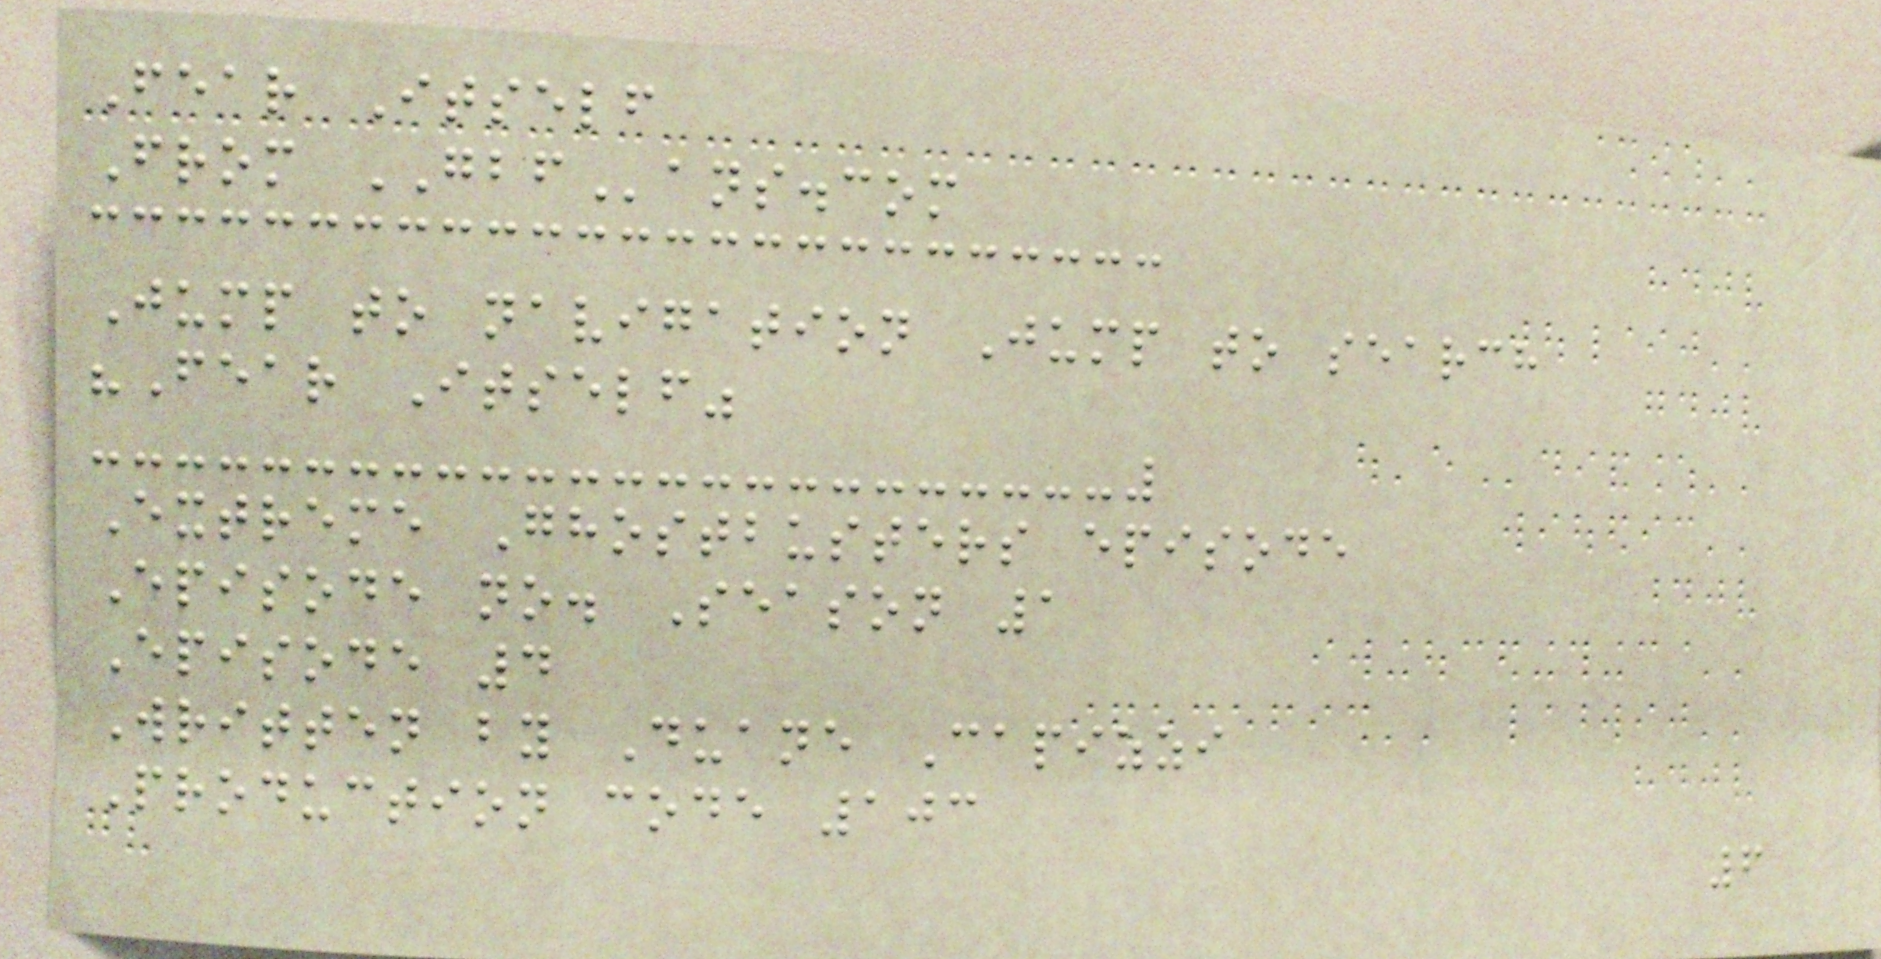Fear Itself
From GBFans.com
Jump to navigation Jump to search
"Fear Itself"
Extreme Ghostbusters episode
Episode no. Season 1
Episode 4
Written by Duane Capizzi
Production code 103
6
